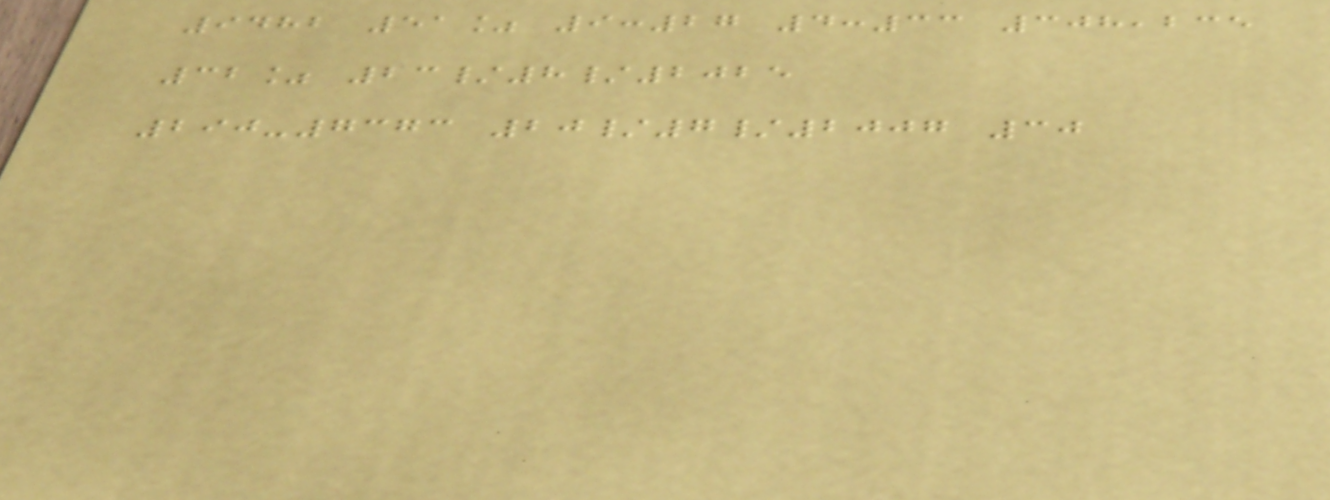9482 51% 9:27 4:33 308,235
32% 23/8/2025
290-7373 20/7/2007 30
